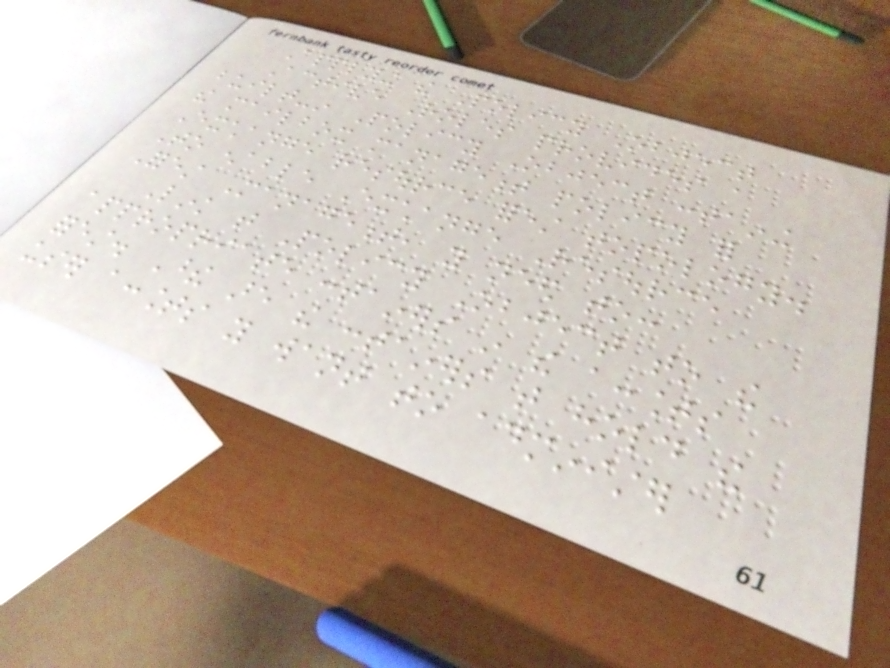Applying the Policy Object
Active Roles provides a
built-in Policy Object containing
the mailbox management policy for
Exchange resource forest topology.
To enable Exchange Resource
Forest Management, you need to:
Link that Policy Object to the
appropriate containers in the accounts
forest. These are the containers that hold the
user accounts you want to administer
